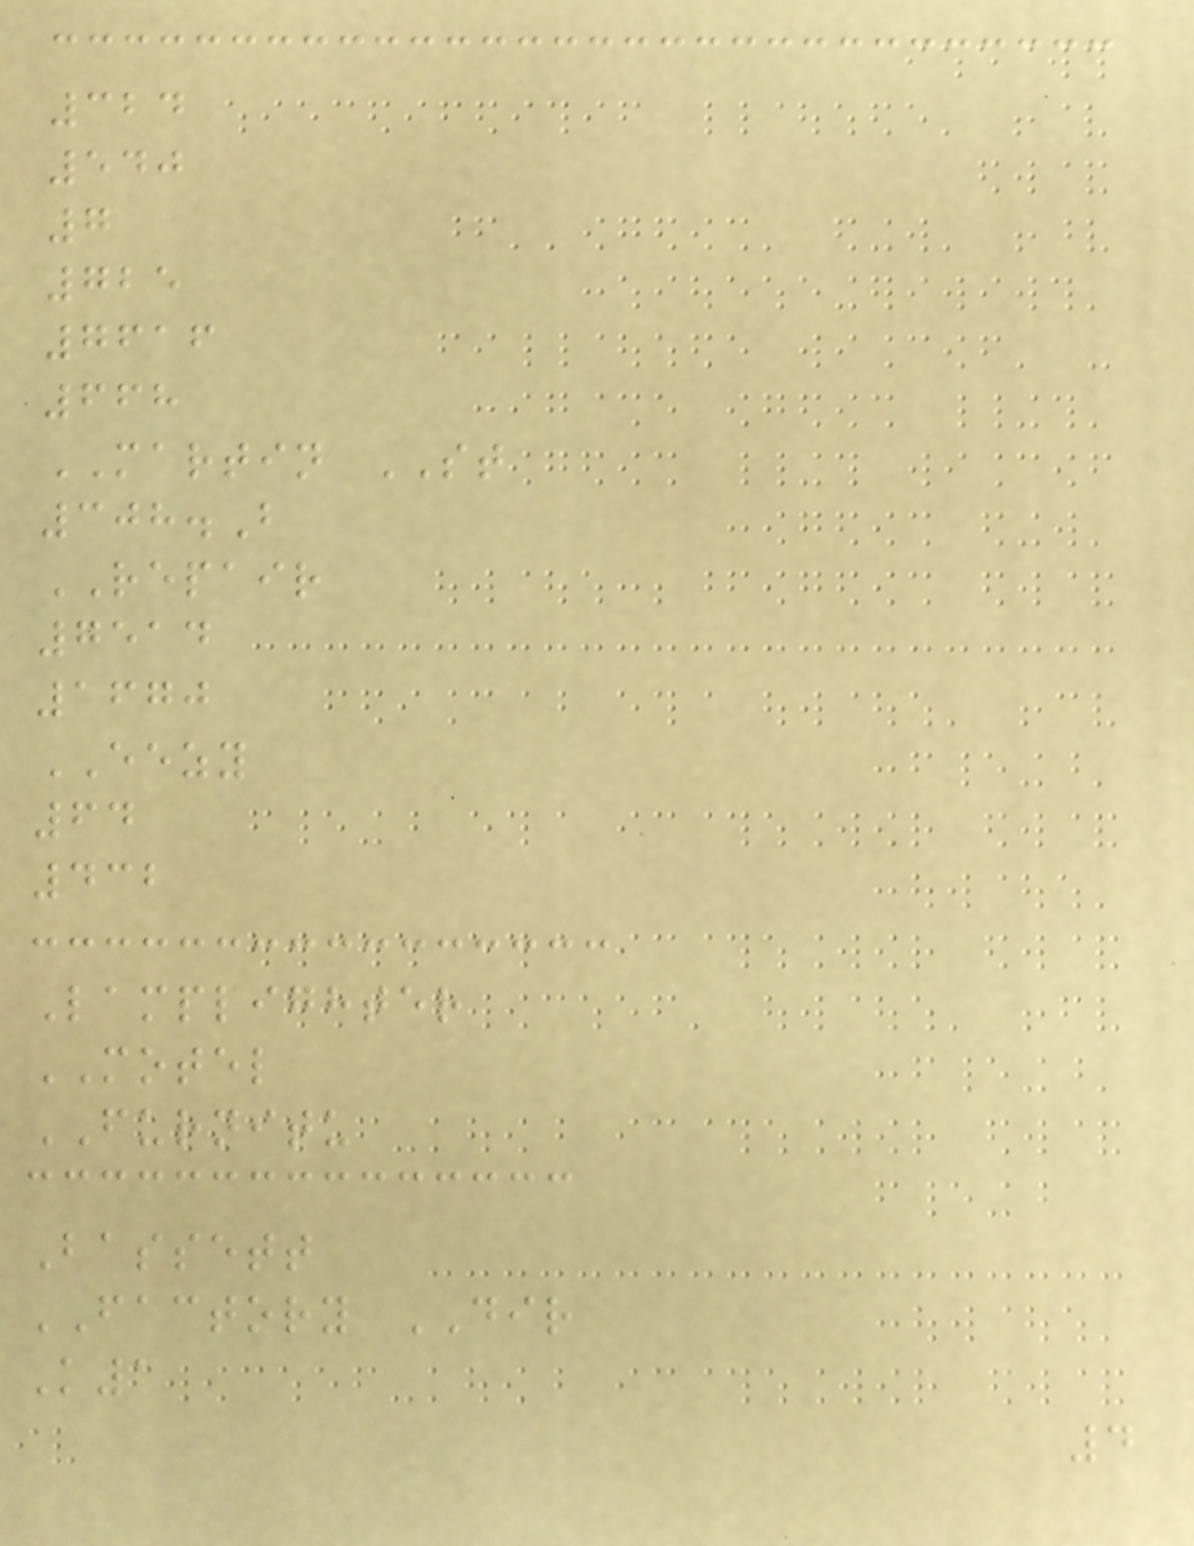324
540
7
725
7616
668
MARTIN ST
308.B
REPAIR
7514
1670
EEZY
64
432
Lamplighter
MOTEL
FURNITU
Bassett
FACTORY DIR
K1
4
